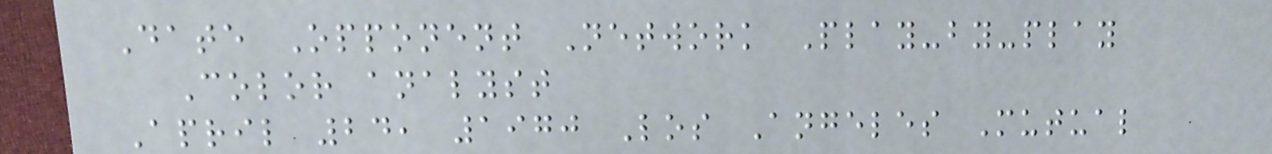Date Opponent Network Play-by-play
Color analyst
April 24, 1970 Los Angeles Mutual
